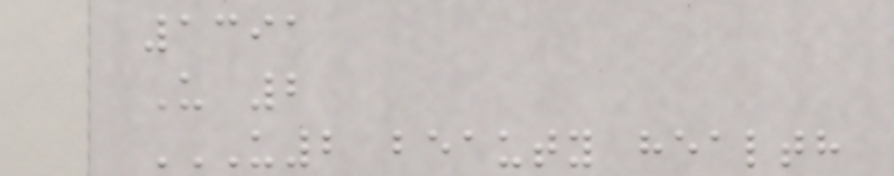1391
U 2
U2 BEAUTY HEALTH
